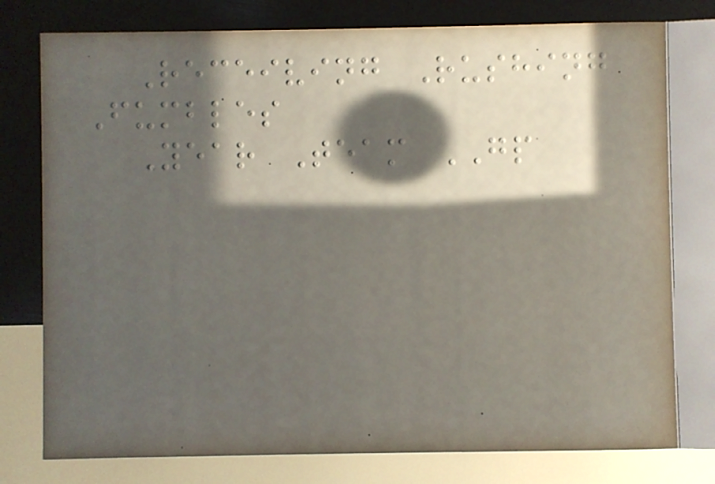Receiving Rushing
Fumbles
Year Team GP
